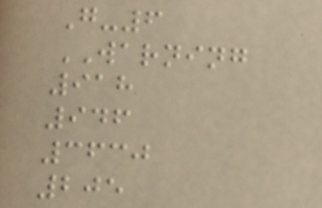G-6
WARNING
918
946
3630
205
